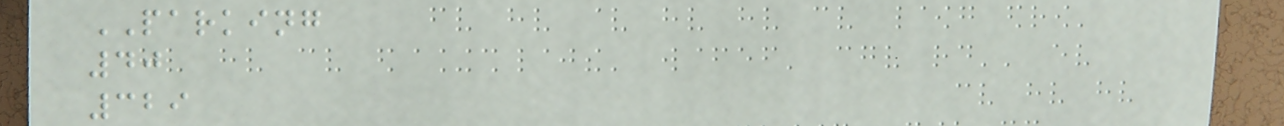PARKING
40
329
